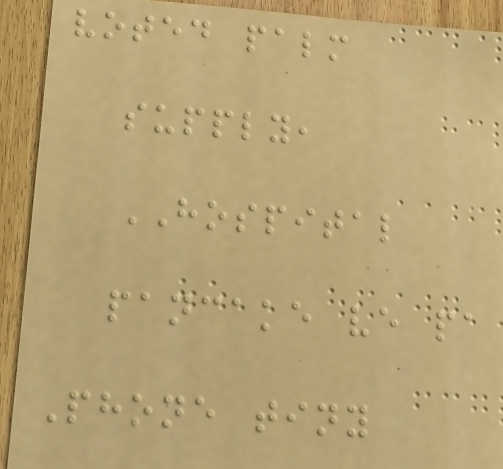voted palm
supply,
HOSPITAL
pancake ve pa
Phone tiny
